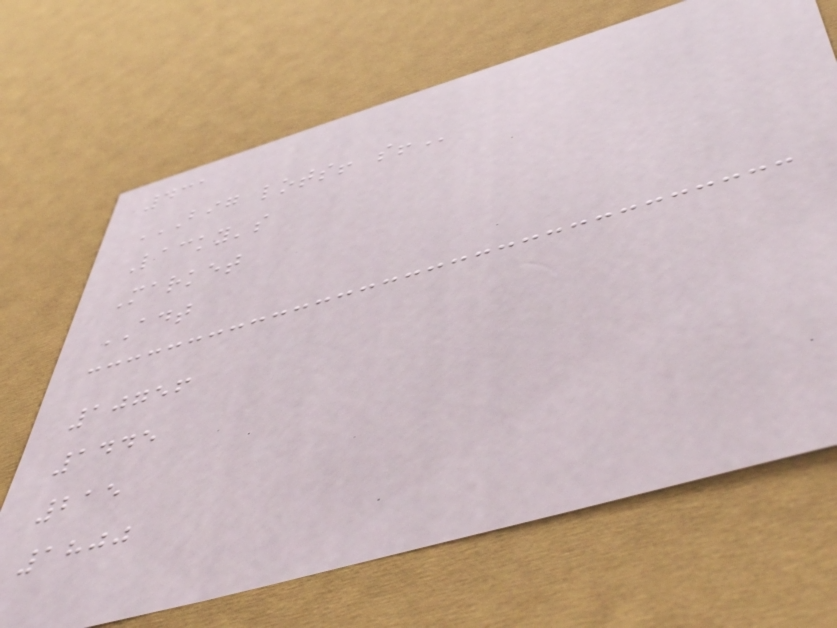431
BIG LOTS! S!
Lacky's
Market
ADT
10756
1445
215
1800
